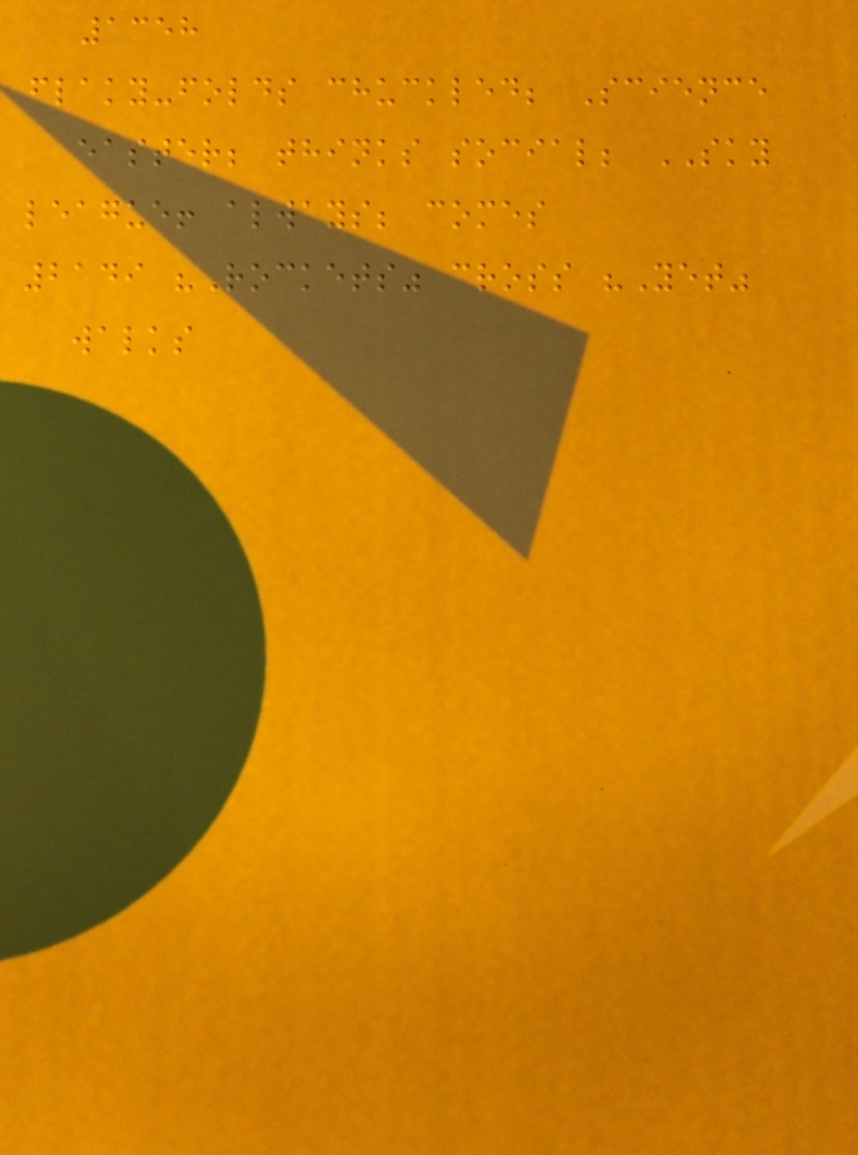1358
flaky-folds chuckled; Science
easter; thinks social; SKY
league! always; comes
2149 "Rockets" cross "Yet"
walks
